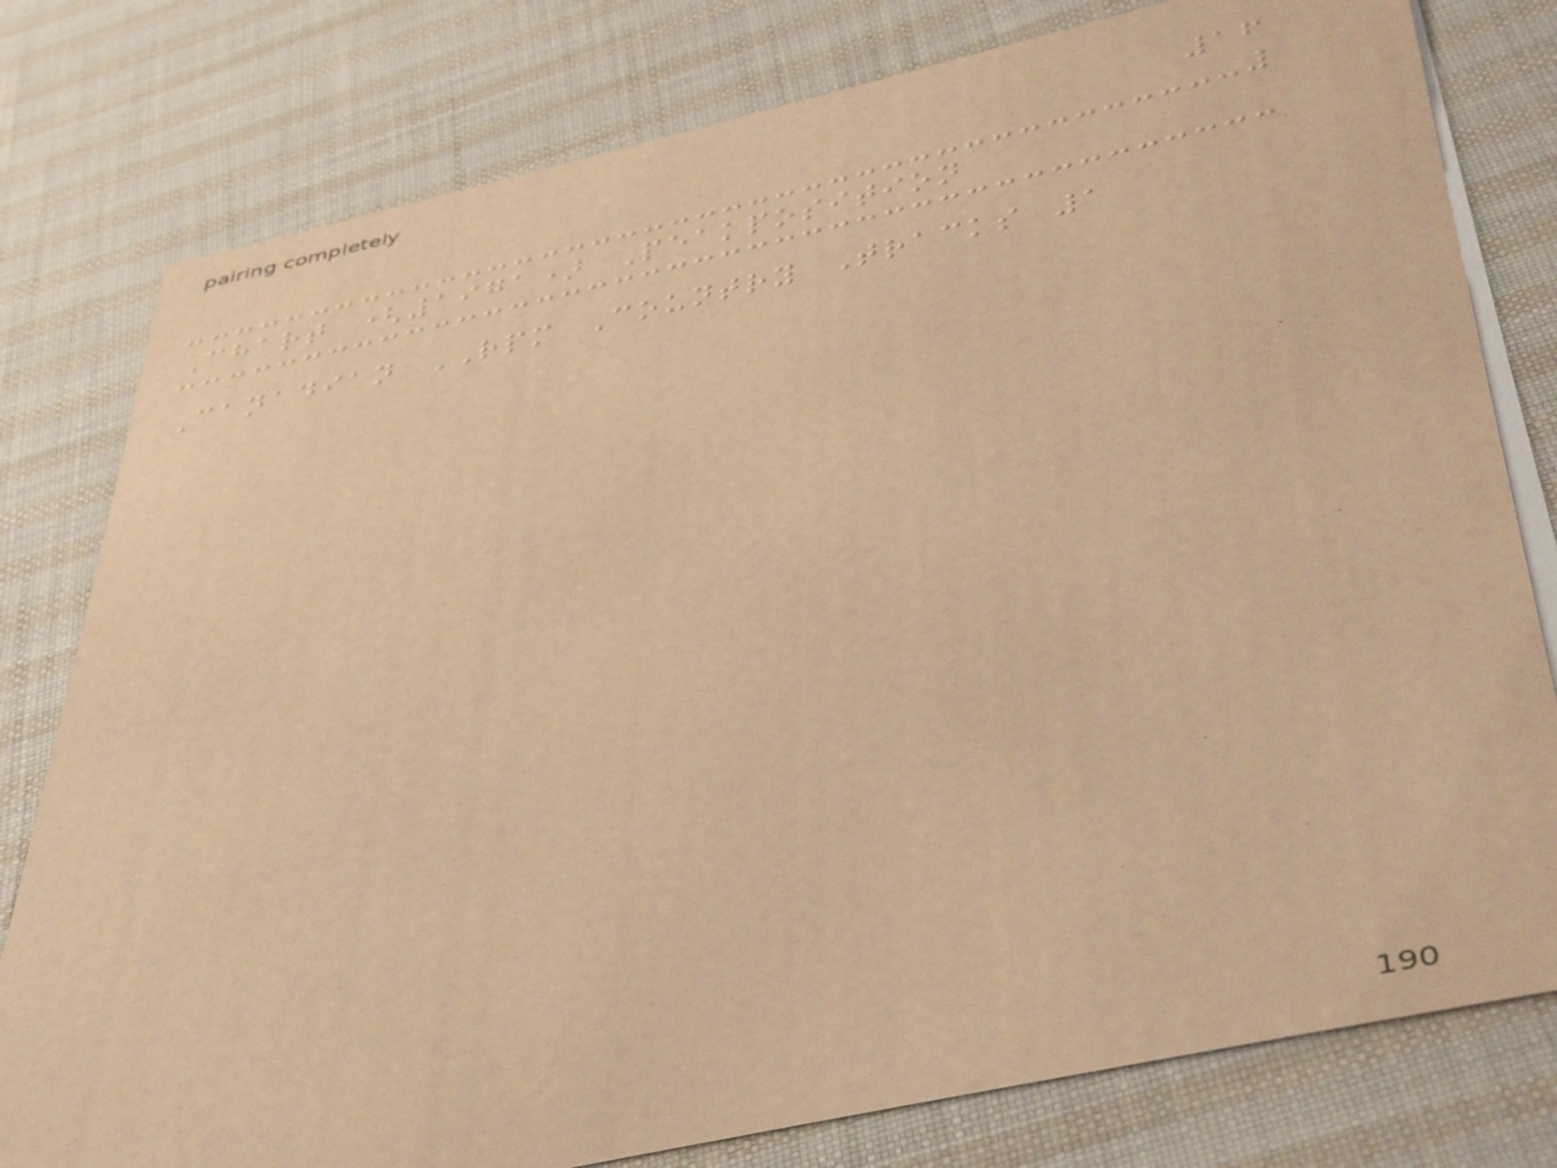16
Chart (1971) Peakposition
Canadian RPM Country Tracks 1
